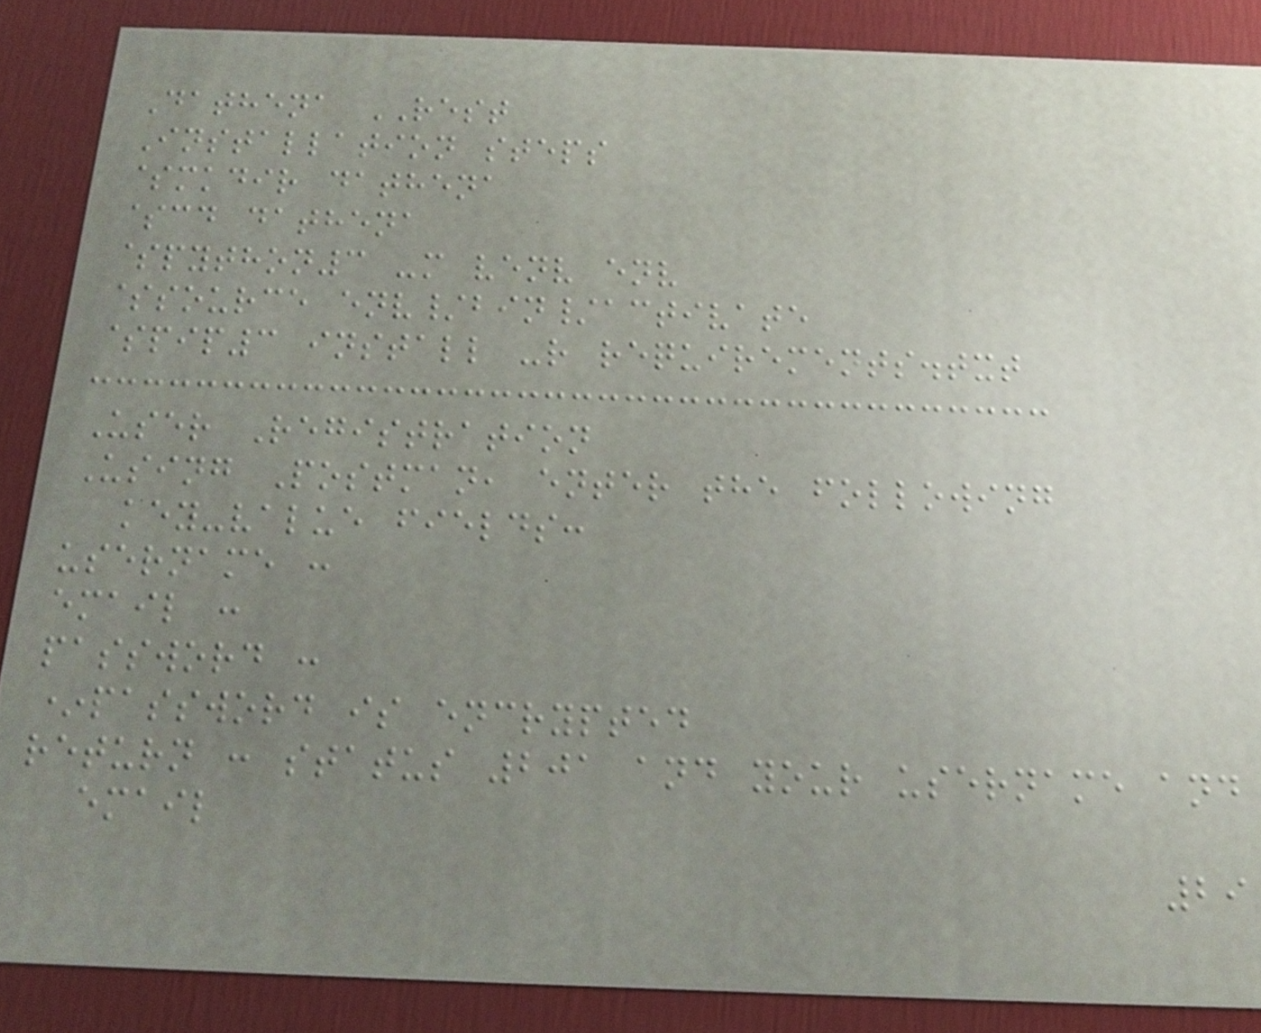Dathena REST
Installation steps
$mkdir dathena
$cd dathena
$python3 -m venv env
$source env/bin/activate
$pip3 install -r requirements.txt
User Registration
Using Postman, enter the following
key-value fields:
username :
email :
password :
*password is encrypted
return : status 201 and your username and
email
29
